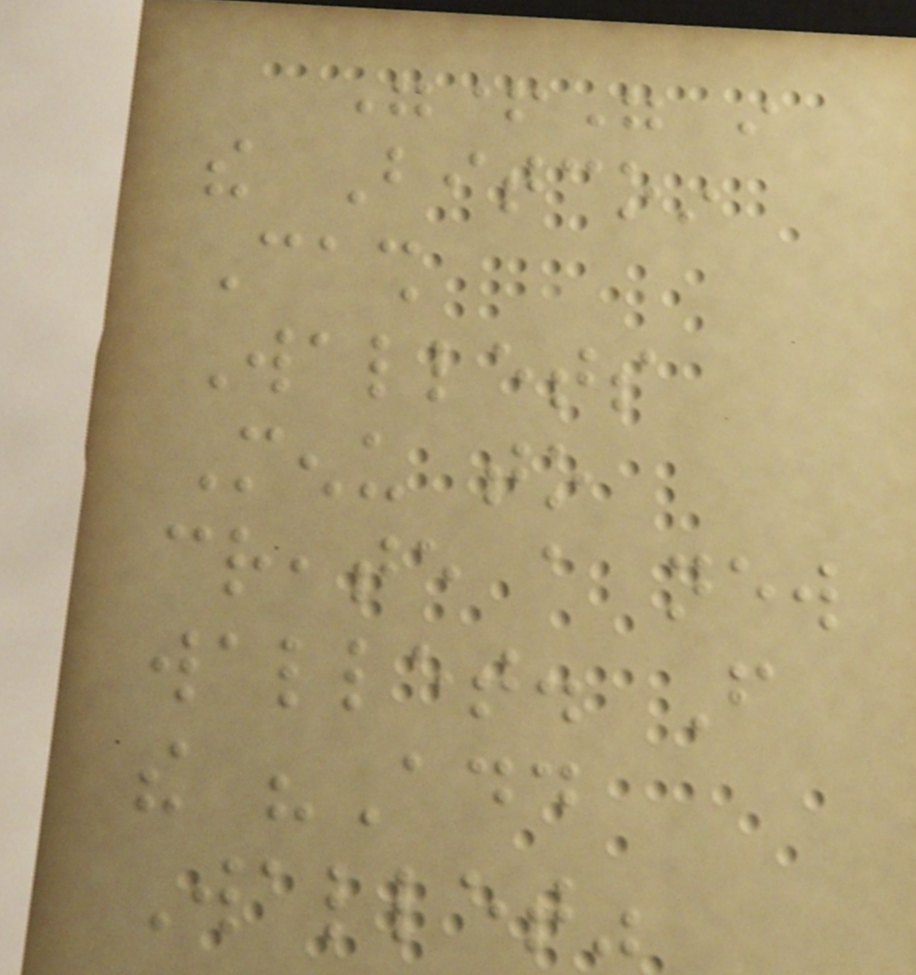"+" in
the Bitcoin
Cash
Wallets
Menu to
create a new
wallet. From
the "Add
Wallet"
